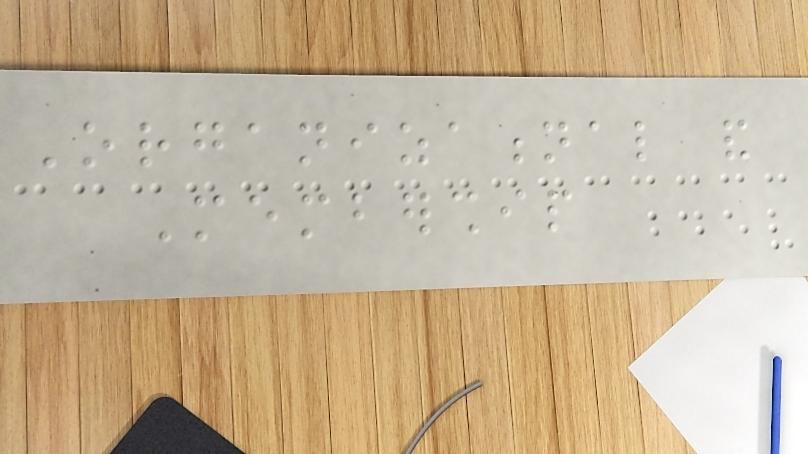Organizational and
Membership
